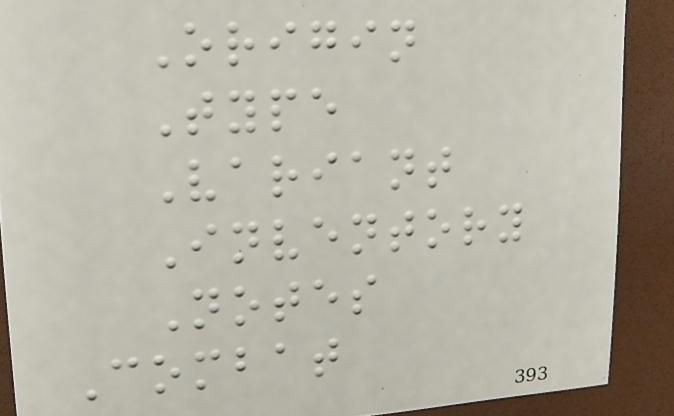Origin
Type
Variant
Inventory
Notes
Combat
